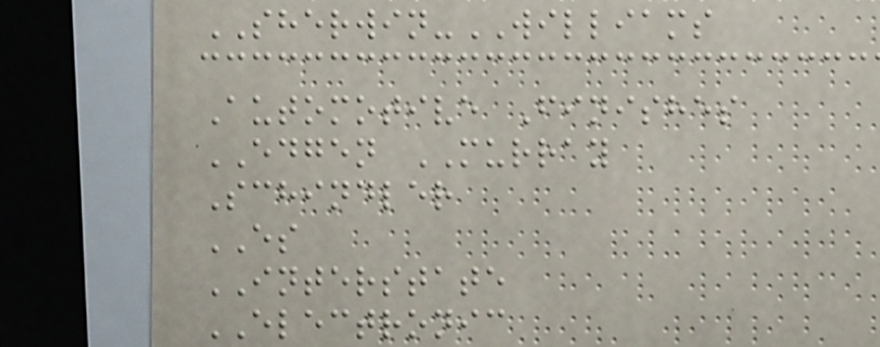SHERWIN-WILLIAMS
Automotive Finishes
EDGEN MURRAY
Schindler
ES
INTERSTATE
ELECTRONIC
